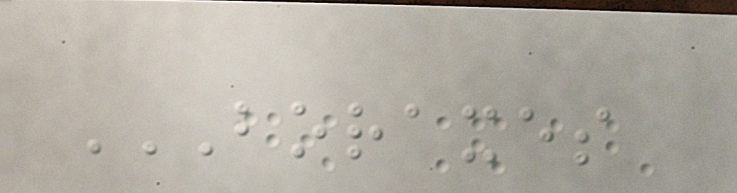BORAXES
